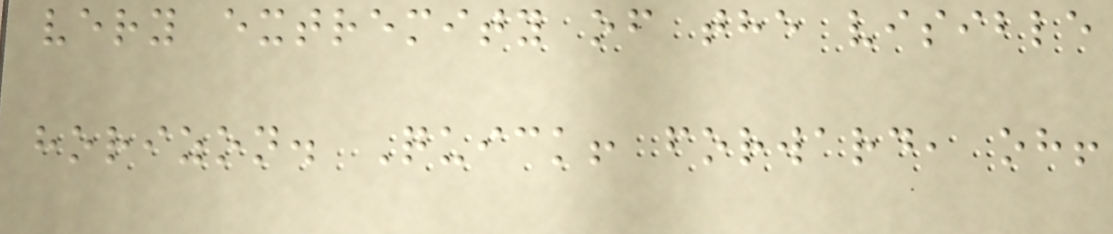very extremity of the visible
horizon. Quick! forward, oh!
